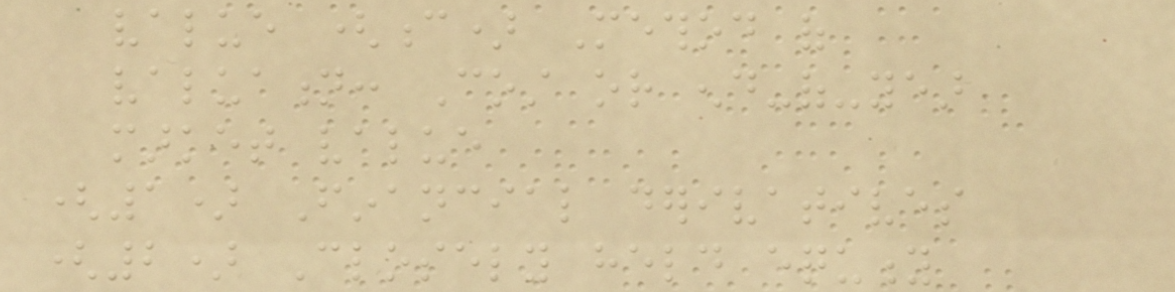value (c) Method of
valuation: Cost or end-of-year
market value
(1) Financial derivatives
(2) Closely held equity
